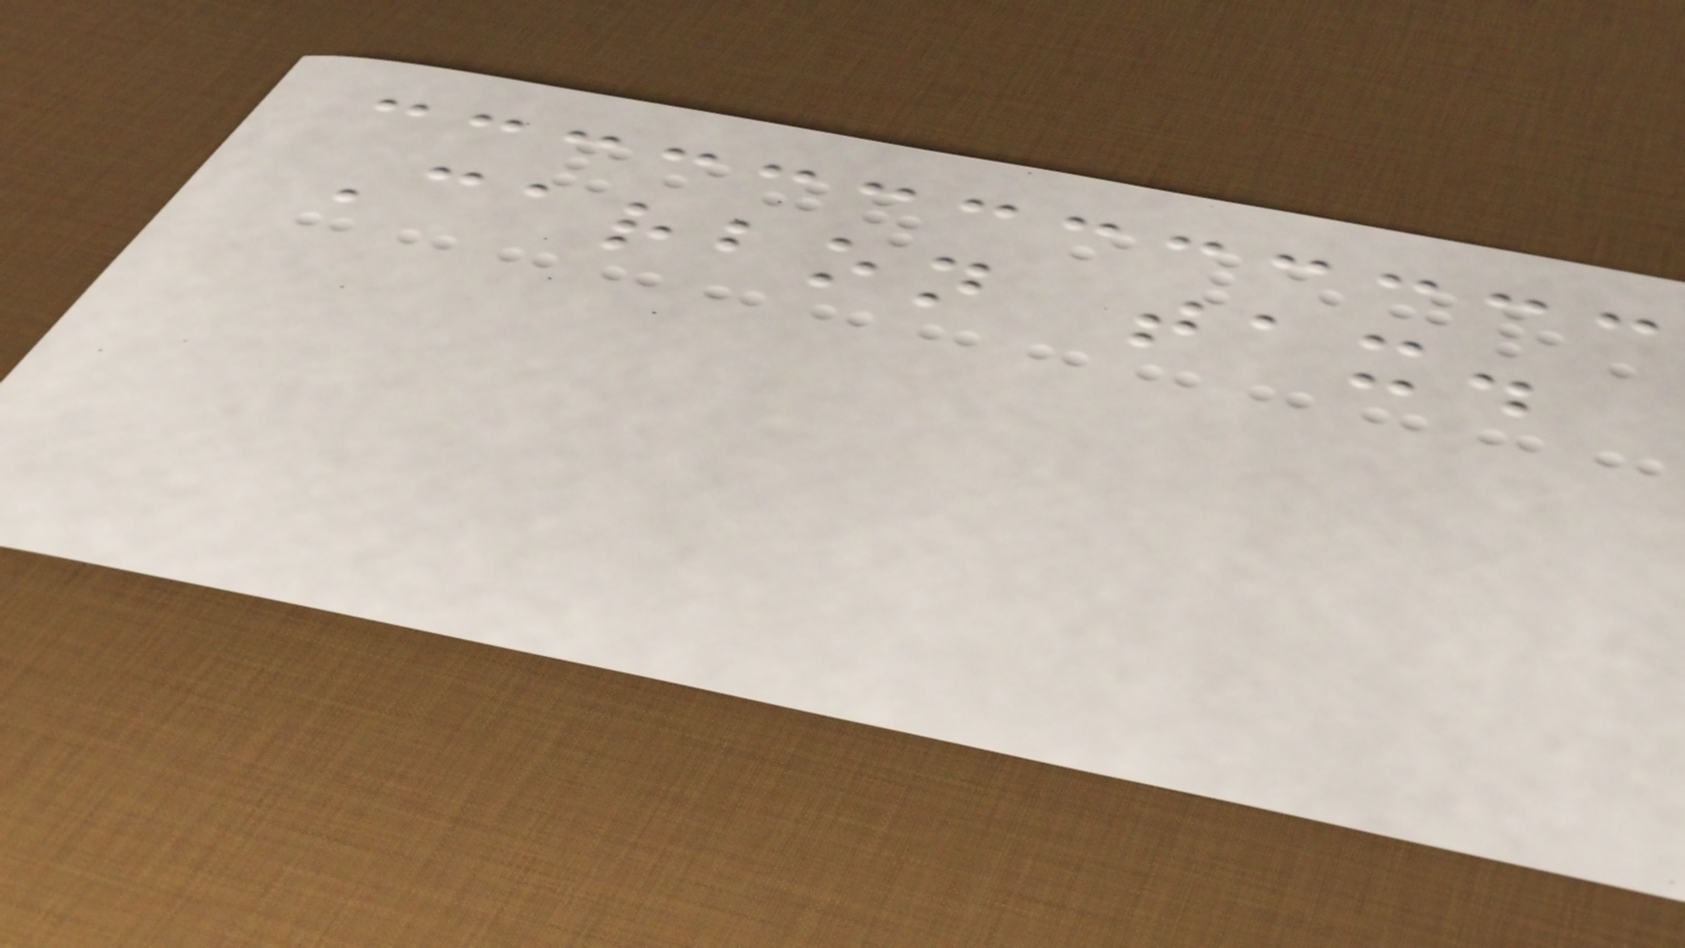Carbon tax.
